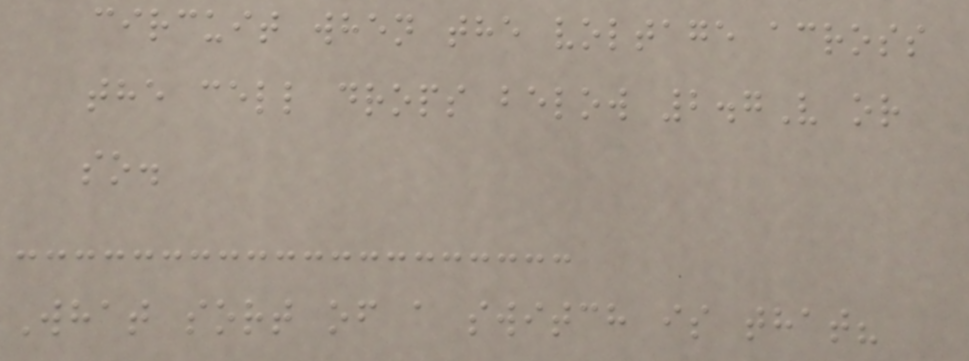circuit when the voltage across
the cell drops below 2.7V or
so.
What sort of a switch is that?
